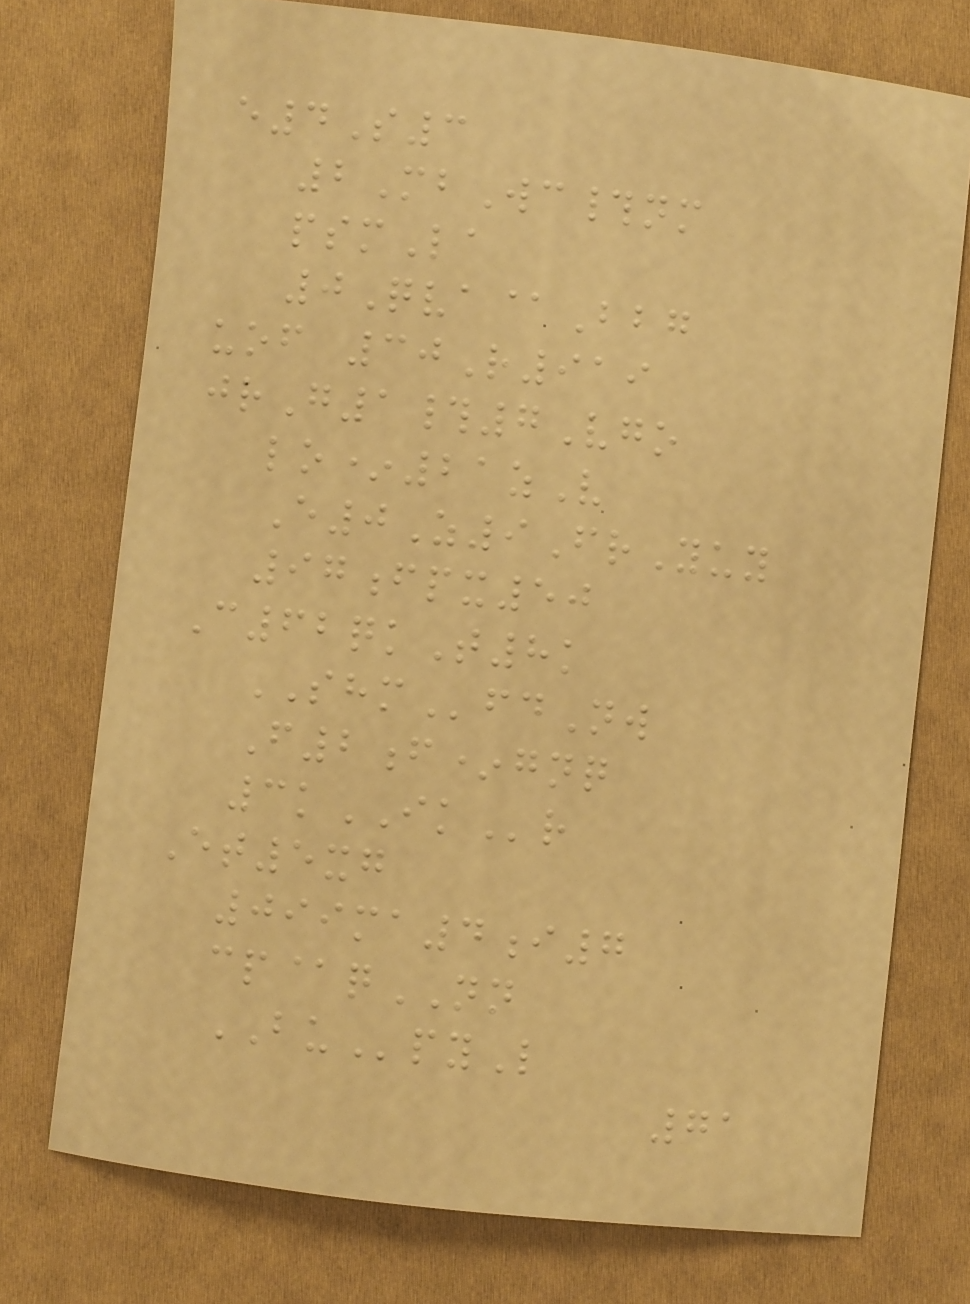e4S3
2MbWc#nm
psmLa
0Qva@Bbg
uof 30R919
jrG1#7Vgo
lo*21zV
E0Z9FrYuy
97fpx50
C62qkT8k
SHMfdNw
F2f*gnq
3kIKr
Et5xg
099ma4i7
cp@qNN
BUpyL
71
